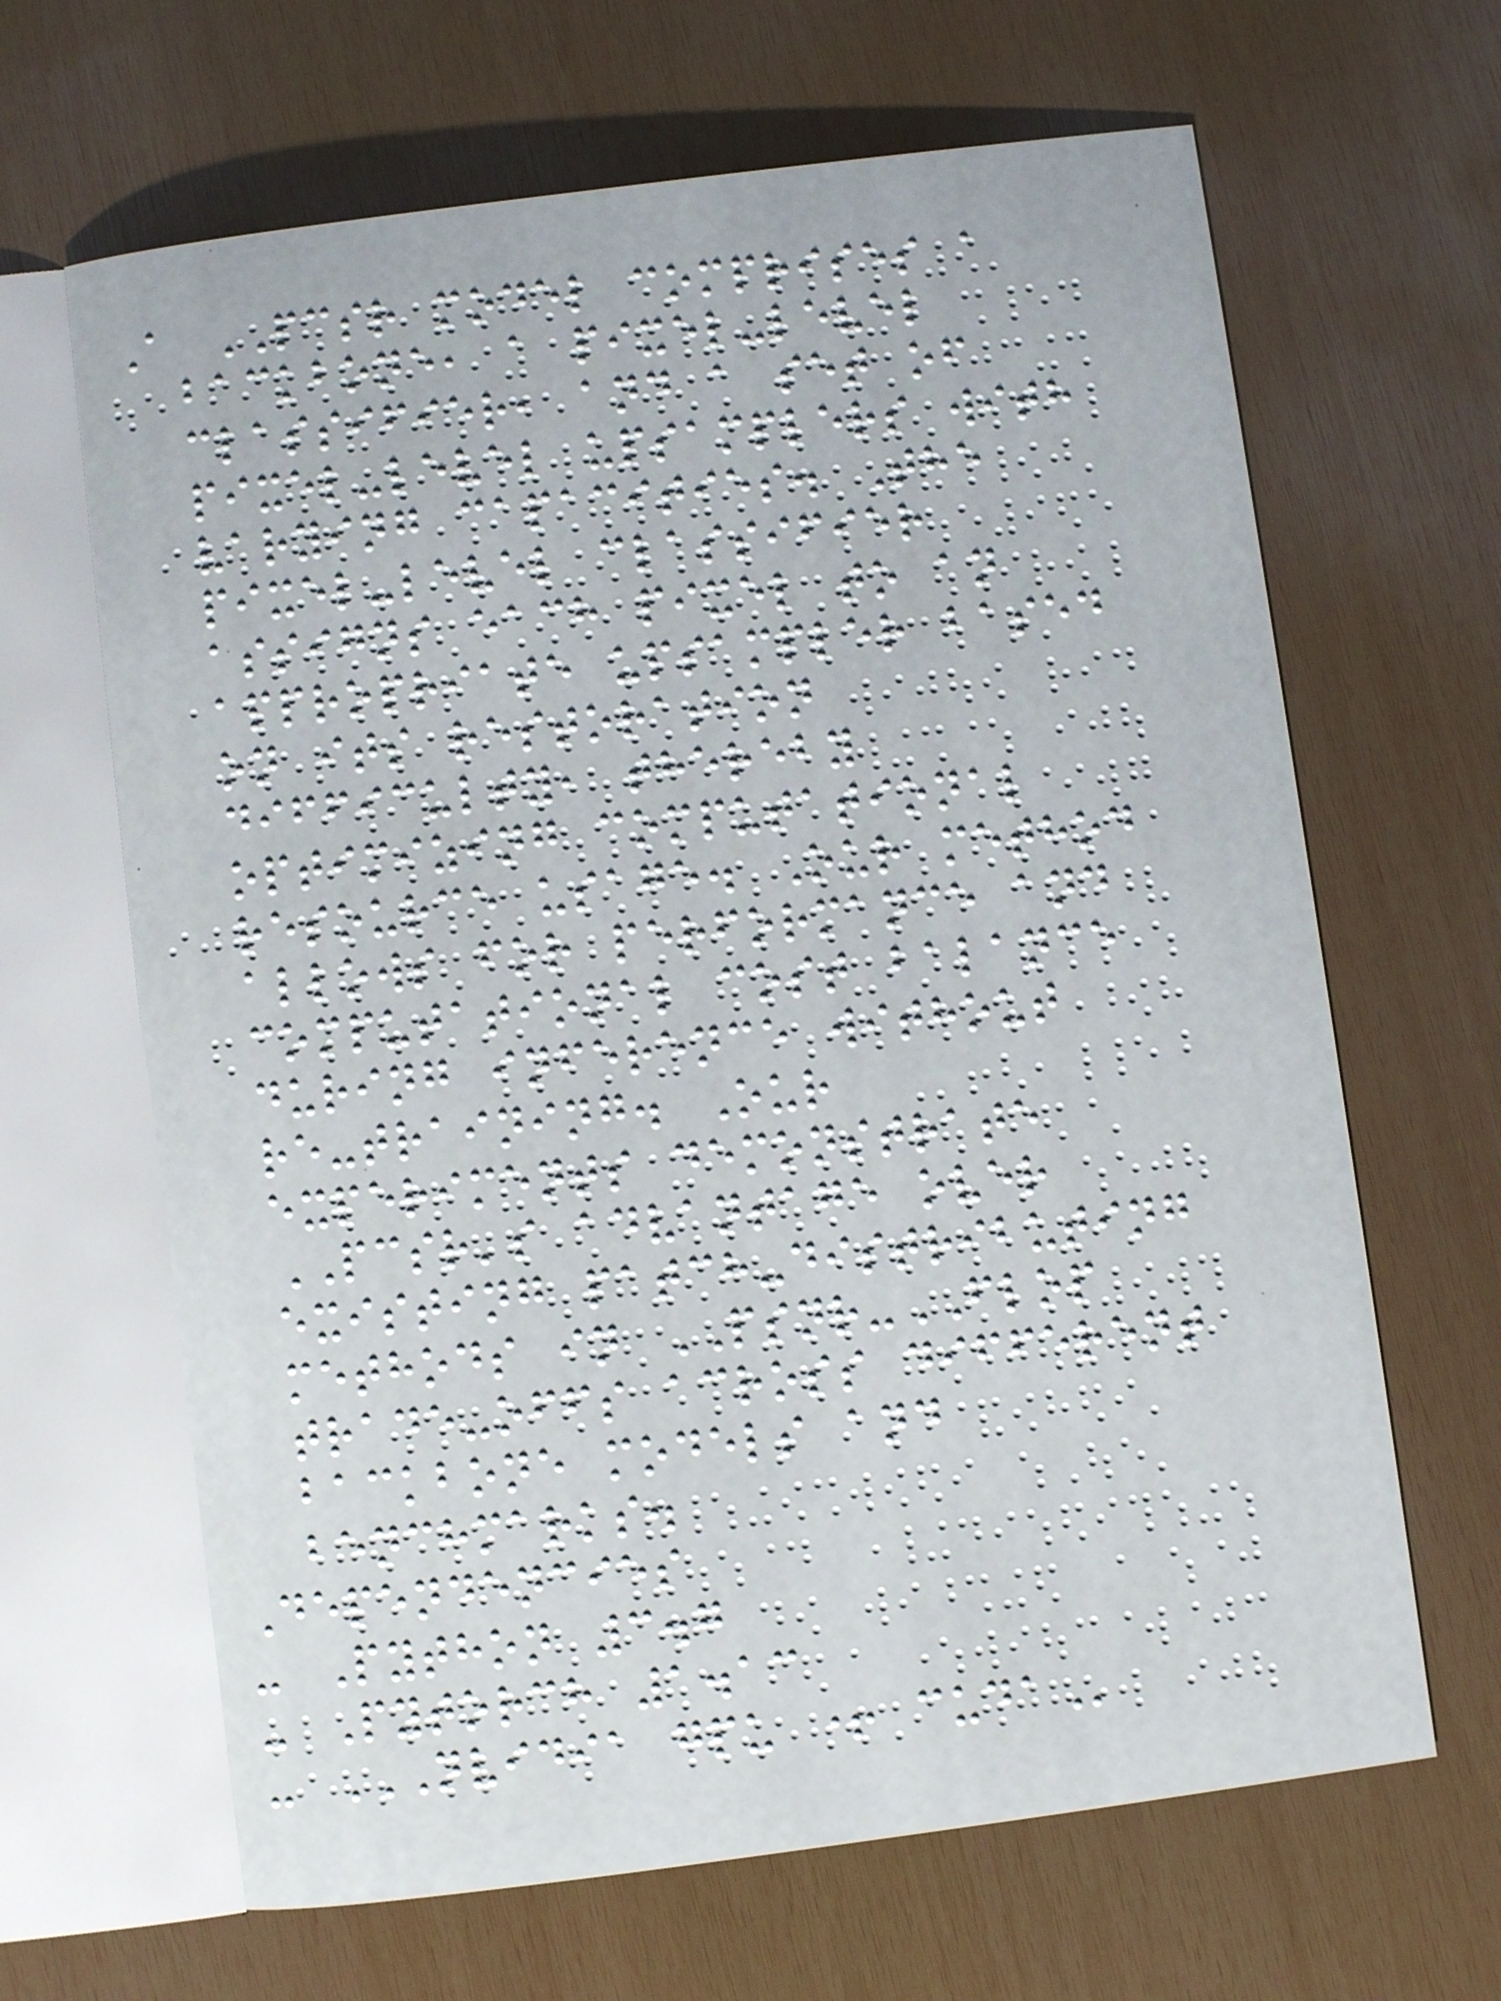A PCSR model comprises a
backbone, a pixel-level
classifier, and a set of
pixel-level upsamplers with
varying capacities. The
pixel-level classifier
assigns each pixel to an
appropriate upsampler based
on its restoration
difficulty, thereby
optimizing computational
resource usage. Our method
allows for performance and
computational cost balance
during inference without
re-training. Our
experiments demonstrate
PCSR's advantage over
existing patch-distributing
methods in PSNR-FLOP
trade-offs across different
backbone models and
benchmarks.
Dependencies
- Python 3.7
- Pytorch 1.13
- NVIDIA GPU + CUDA
